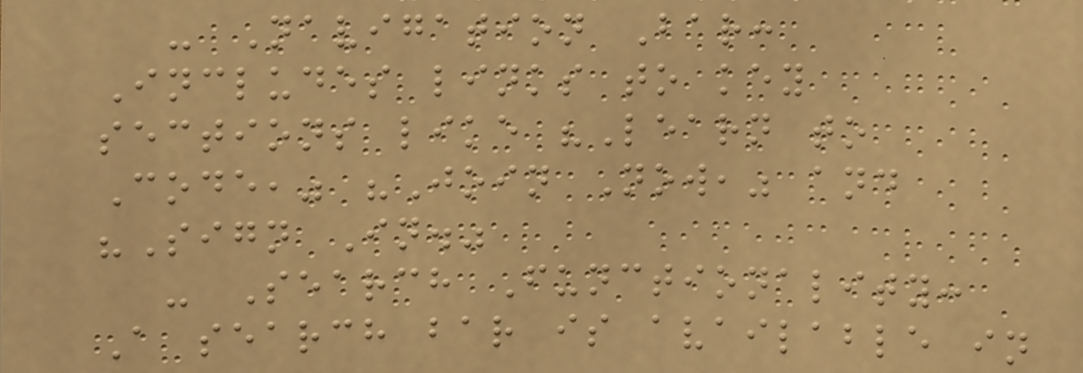- Navigation Bar:
Includes links to key
sections like "Learn to
Code," "Join Now," and
"Sign In."
- Search Functionality:
A search bar is available in
